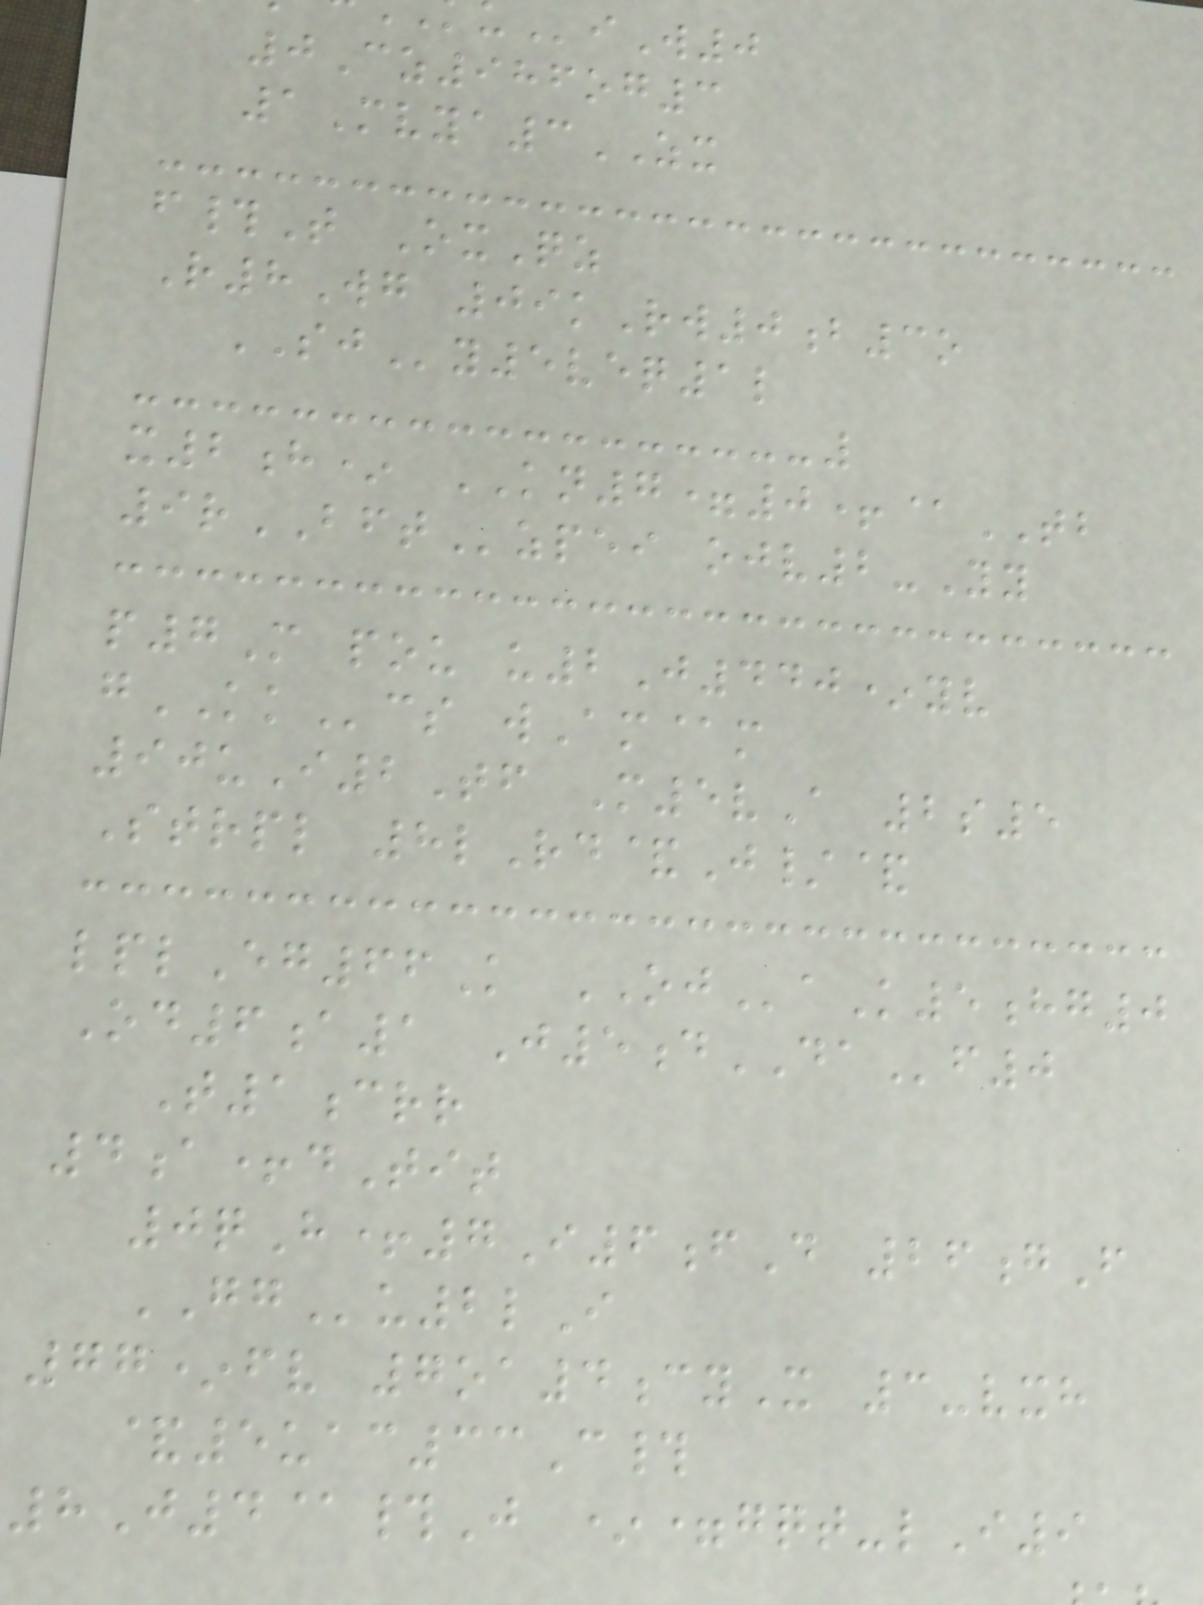iW0
0Cz986og3
1Mvya3ZX
f#T OxQz
R8Wg 09kRw0b3o
SJy5veq1l
x2h* KN7=0+@TB
9rBFTzpei ojv2-Yy
p7M pou u2J440*yv
gKKcs wAm@m
90uI2Tf M5vA 2s5
Strpl 8lRd&J/&
lplEg66K OJaK5hg0
Od6a1 J5dDAf0
T1crr
4a+dTit
0qH+7I6fD 26gF
GGu2lI
77*fv 7oa4cyX 3-vxh
&5uac33C#
8J4@#J *=gqt-lI9
